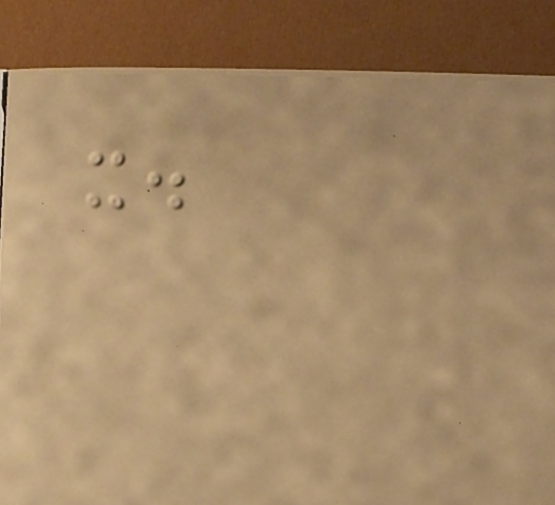it.
